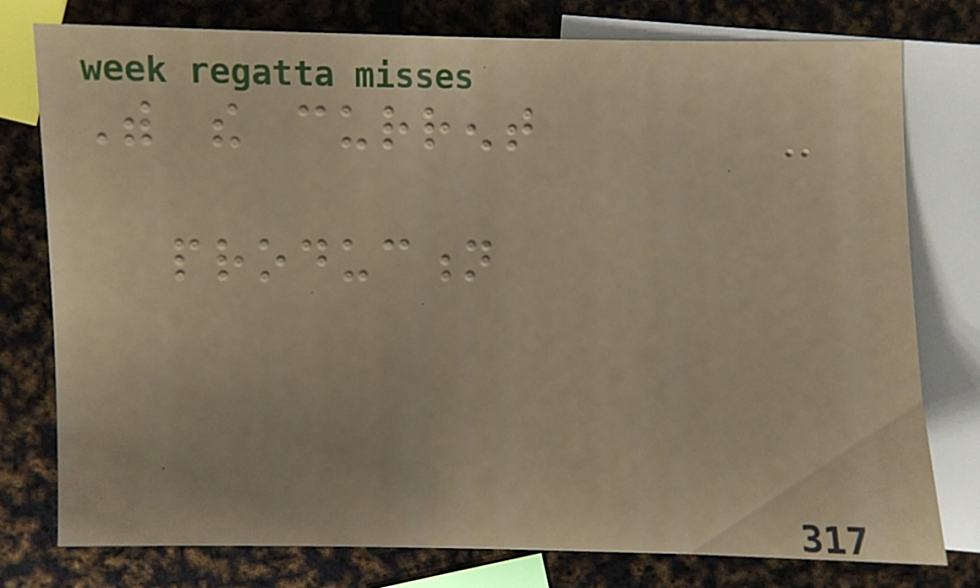With the current
production
